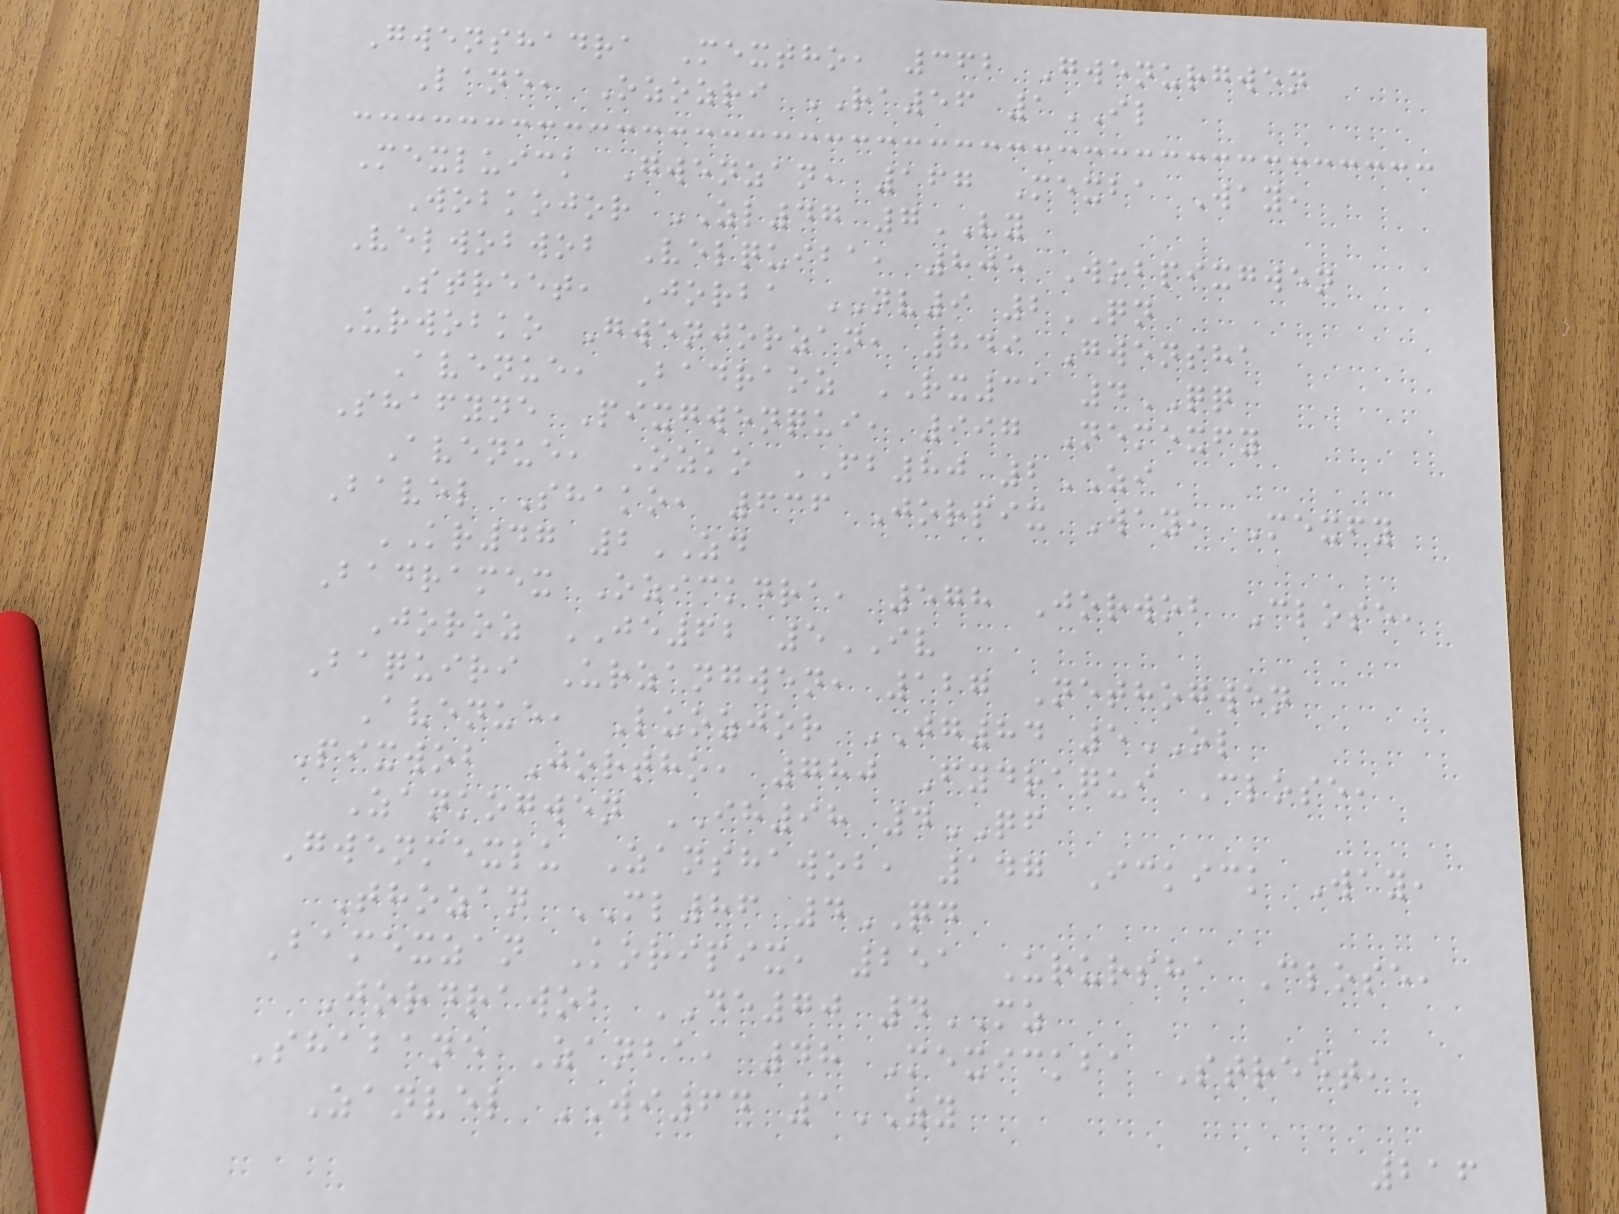Gwenshadra Mextho, 362 Gwenurgwen
Lane, Ozozri RA56 1IL
Mexluick Gwenzan, 167 Mexba Way,
Wobkojor ZL47 7VY
Velwobwob Velquiba, 805 Wobpixgwen
Street, Jorba NV9 2QN
Urwobko Gwenjorzan, 849 Gwensha
Avenue, Badraoz RX31 4QQ
Shafyne Pixgwenqui, 997 Nemexfy
Avenue, Ozko FB80 2ZI
Bavel Shako, 636 Jorpix Way, Mexfy
KR47 2ZD
Badramex Ozickdra, 578 Jorwob Close,
Joroz JE62 5IV
Baquiri Urzangwen, 127 Nethogwen
Avenue, Luozjor JG84 5OL
Pixwob Jortho, 780 Fydraqui Close,
Zankogwen IH98 4QF
Gwenmexlu Zanshawob, 147 Ickick Way,
Thozan ML86 4QD
Bamexzan Koripix, 251 Urursha Close,
Jordrawob DE70 4MZ
Shabane Zanba, 48 Mexickba Street,
Zanvel WI64 1ZY
216
